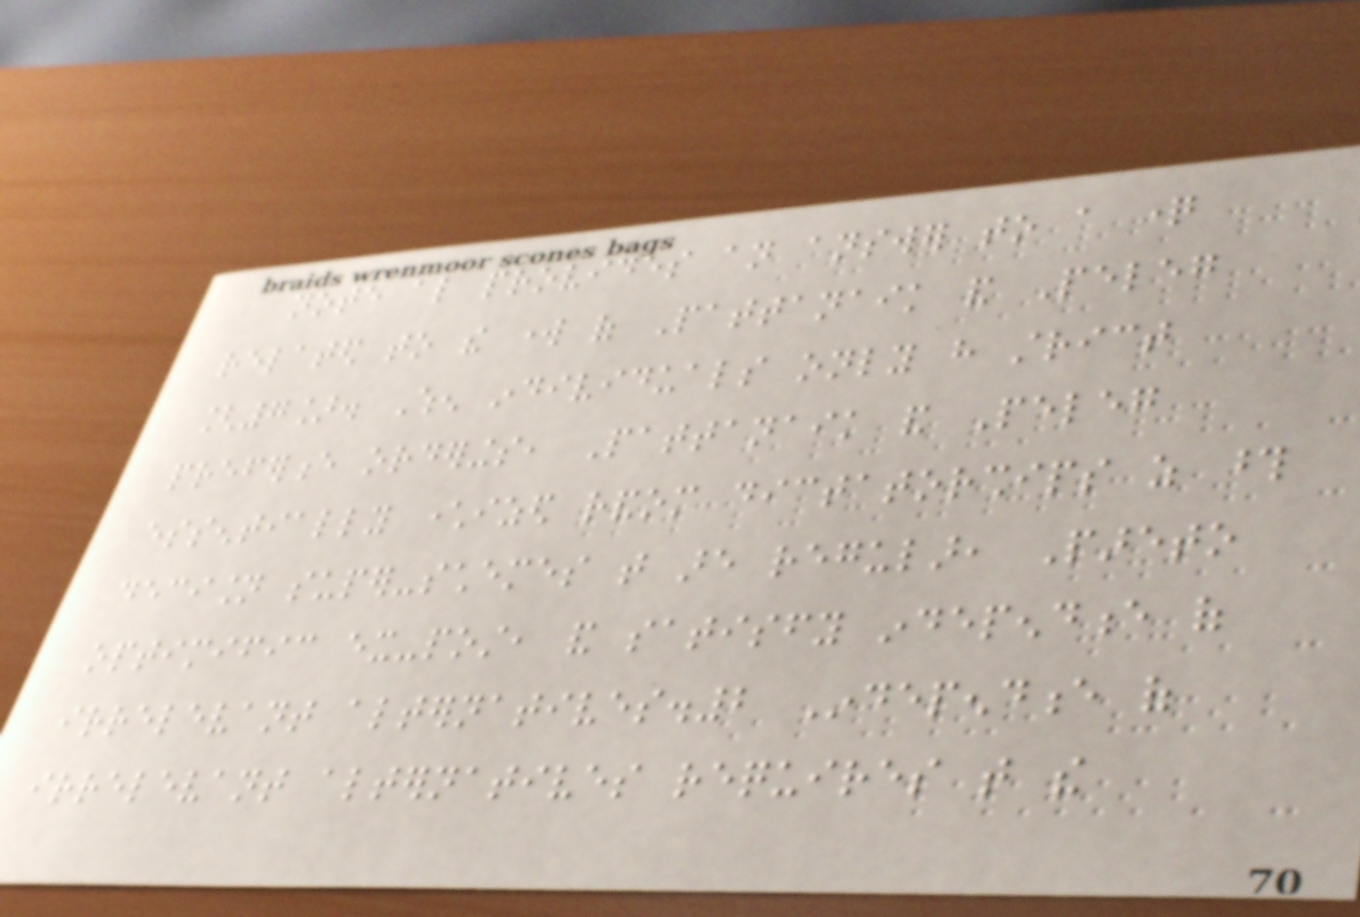note also provides an answer to a question
related to the work of Pattanaik and Peleg
[7]. When individuals only have strict
preference orderings, Pattanaik and Peleg
essentially characterized random dictatorships as those
decision super-schemes that are regular, Pareto
optimific ex-post, and satisfy independence of
irrelevant alternatives.2 Independence of
irrelevant alternatives requires that the
